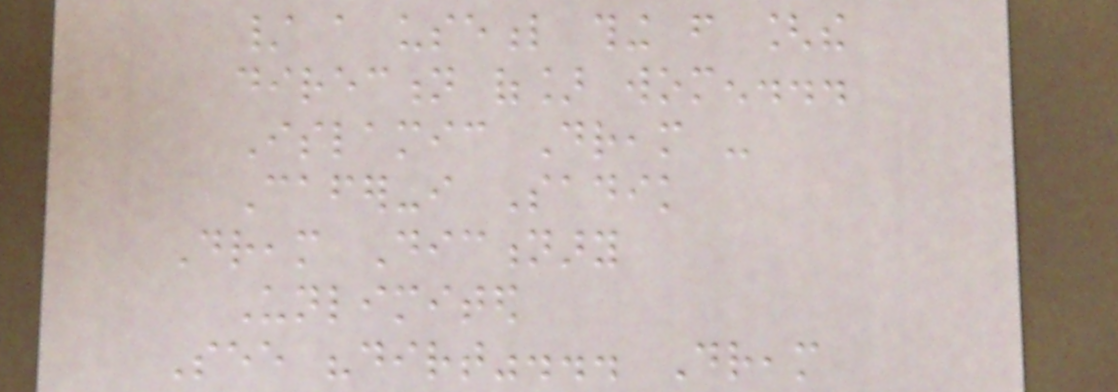/ a useful thing from [the
direction of] women...
Islamic Dream -
Cafer-i Sadik
Dream Dictionary
Unlimited
See "dirt"... Dream
